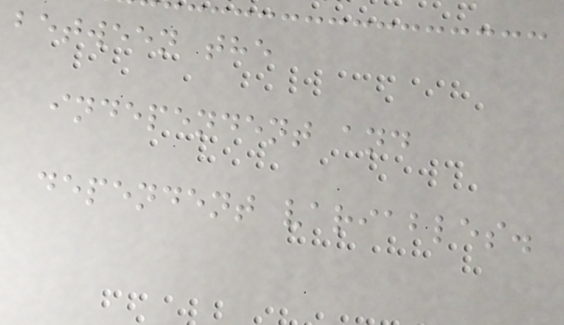between the
independent and
dependent variables.
